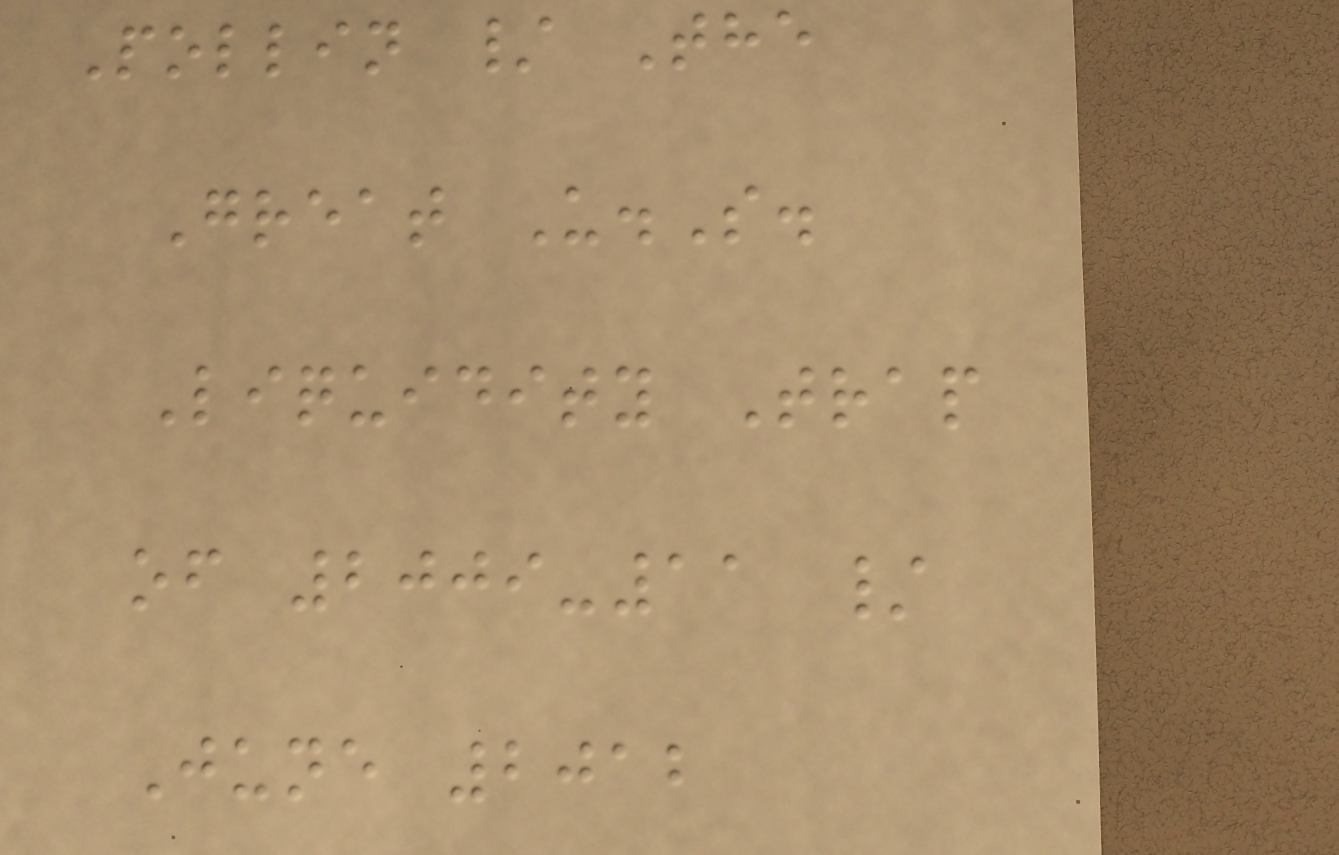Pollin / The
Great U.S.
Liquidity Trap
of 2009-11 /
June 2012
